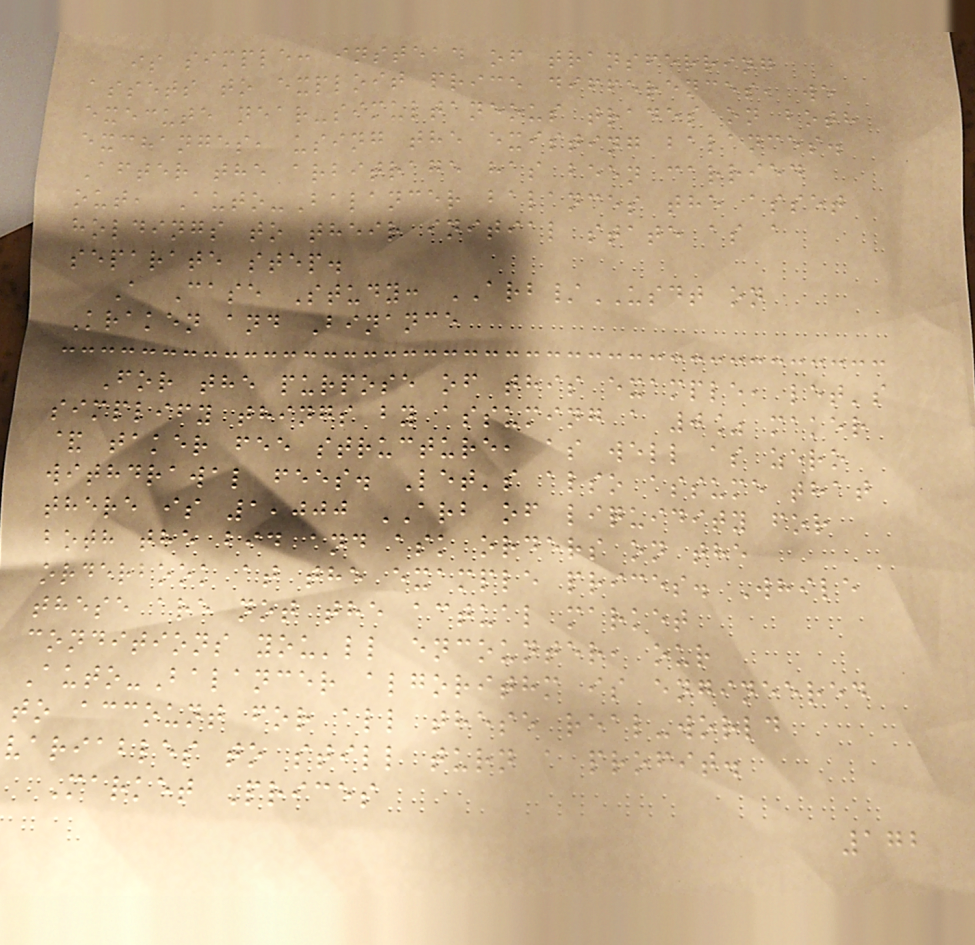is simple: instead of transferring
assets to exploit price differences, we
execute near-simultaneous trades on both
exchanges, using the existing balances.
After the arbitrage has been carried
out, Auto-Balancer balances the asset
holdings to their initial state as a
separate step.
A Case Study: ARB/USDT on
Kraken and Binance
For the purpose of this example, let's
simplify things by assuming a 0% maker
& taker fee structure, as well as zero
withdrawal fees. Let's also assume that
there is 1,000 ARB of liquidity for
both the bid and ask orders on the
orderbook at the example prices. While
these are not the actual market
conditions you'll encounter, our
Auto-Balancer algorithm is engineered
to account for all these real-world
variables to still turn a profit.
Market Prices
172
